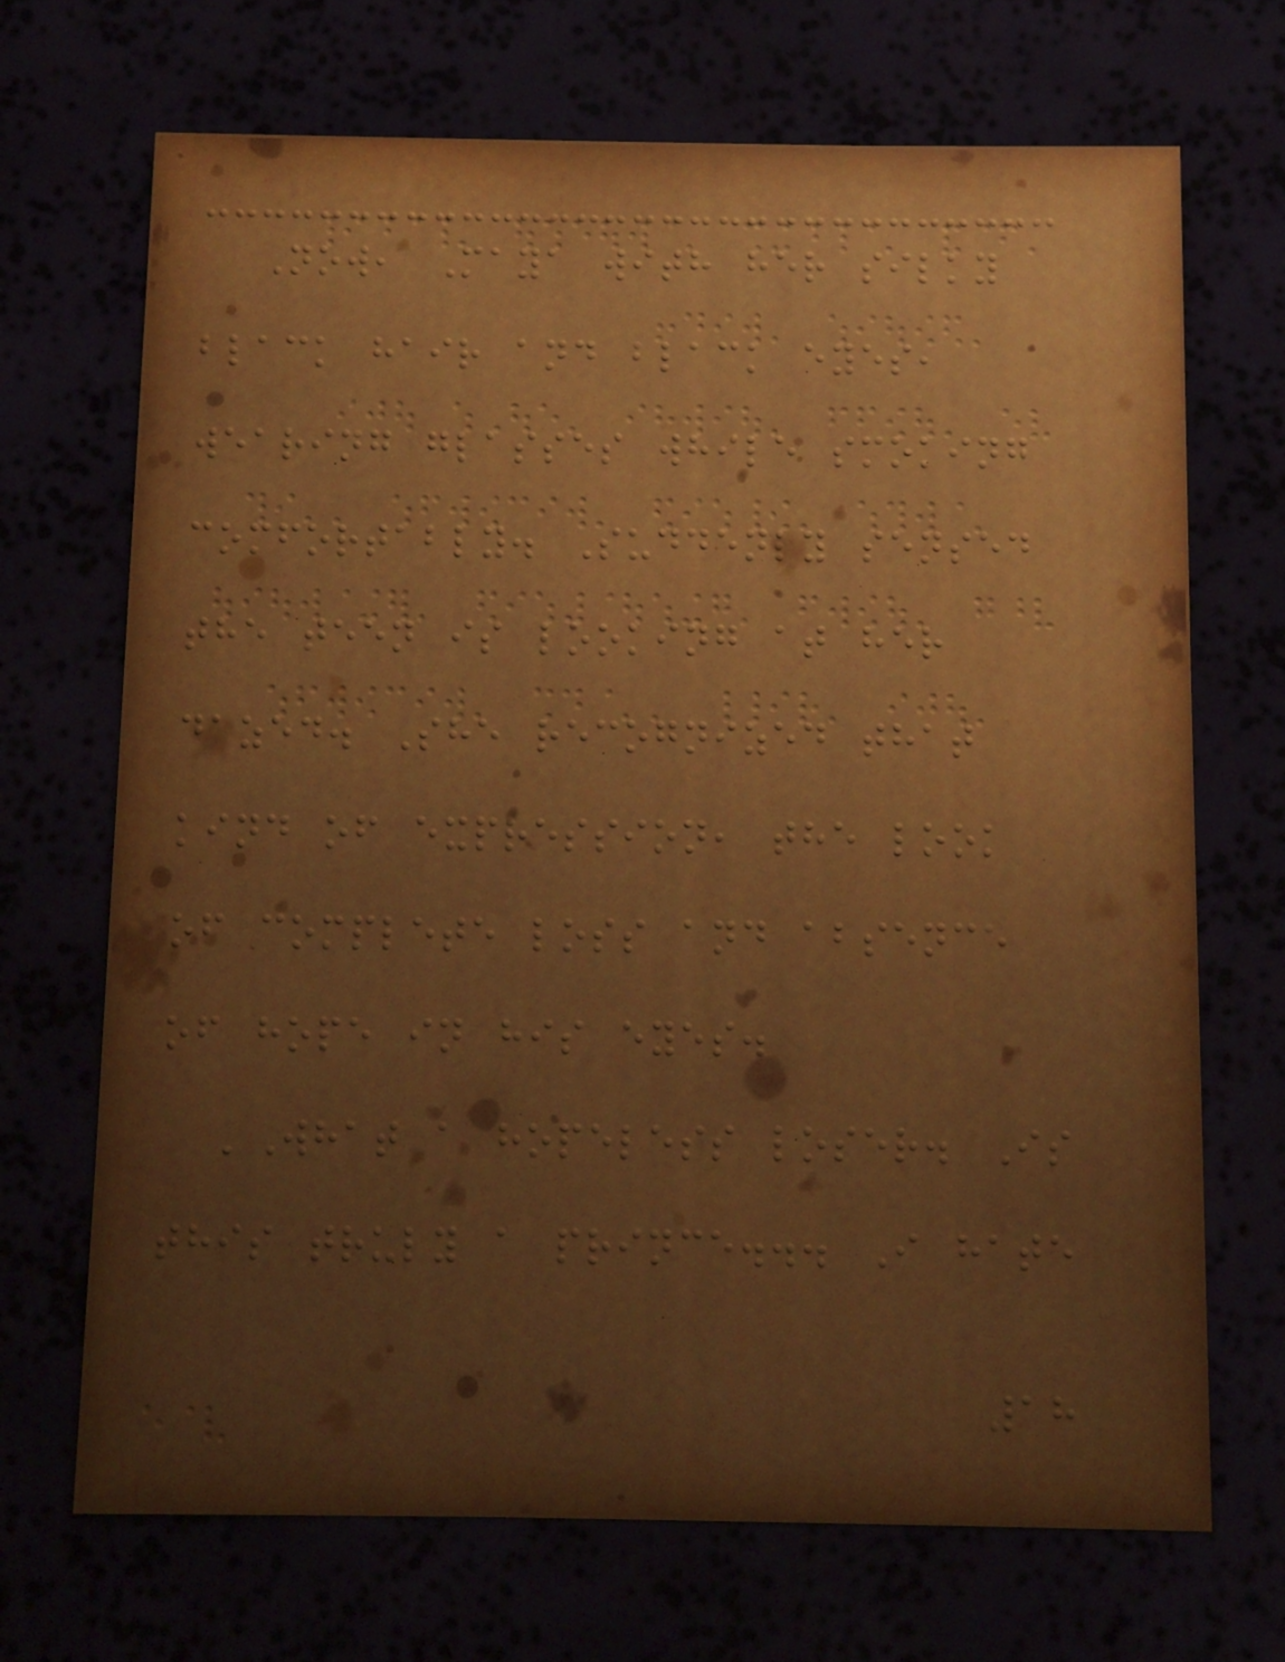Now, Maya with her silky
black hair and black eyes,
wearing glasses while smoking
comfortably. Suddenly sensed
the teen is looking at her
dazed. She recognized that
kind of expression, the look
of complete loss and absence
of hope in his eyes.
'What a hopeless loser. Is
this truly a prince... I hate
18
